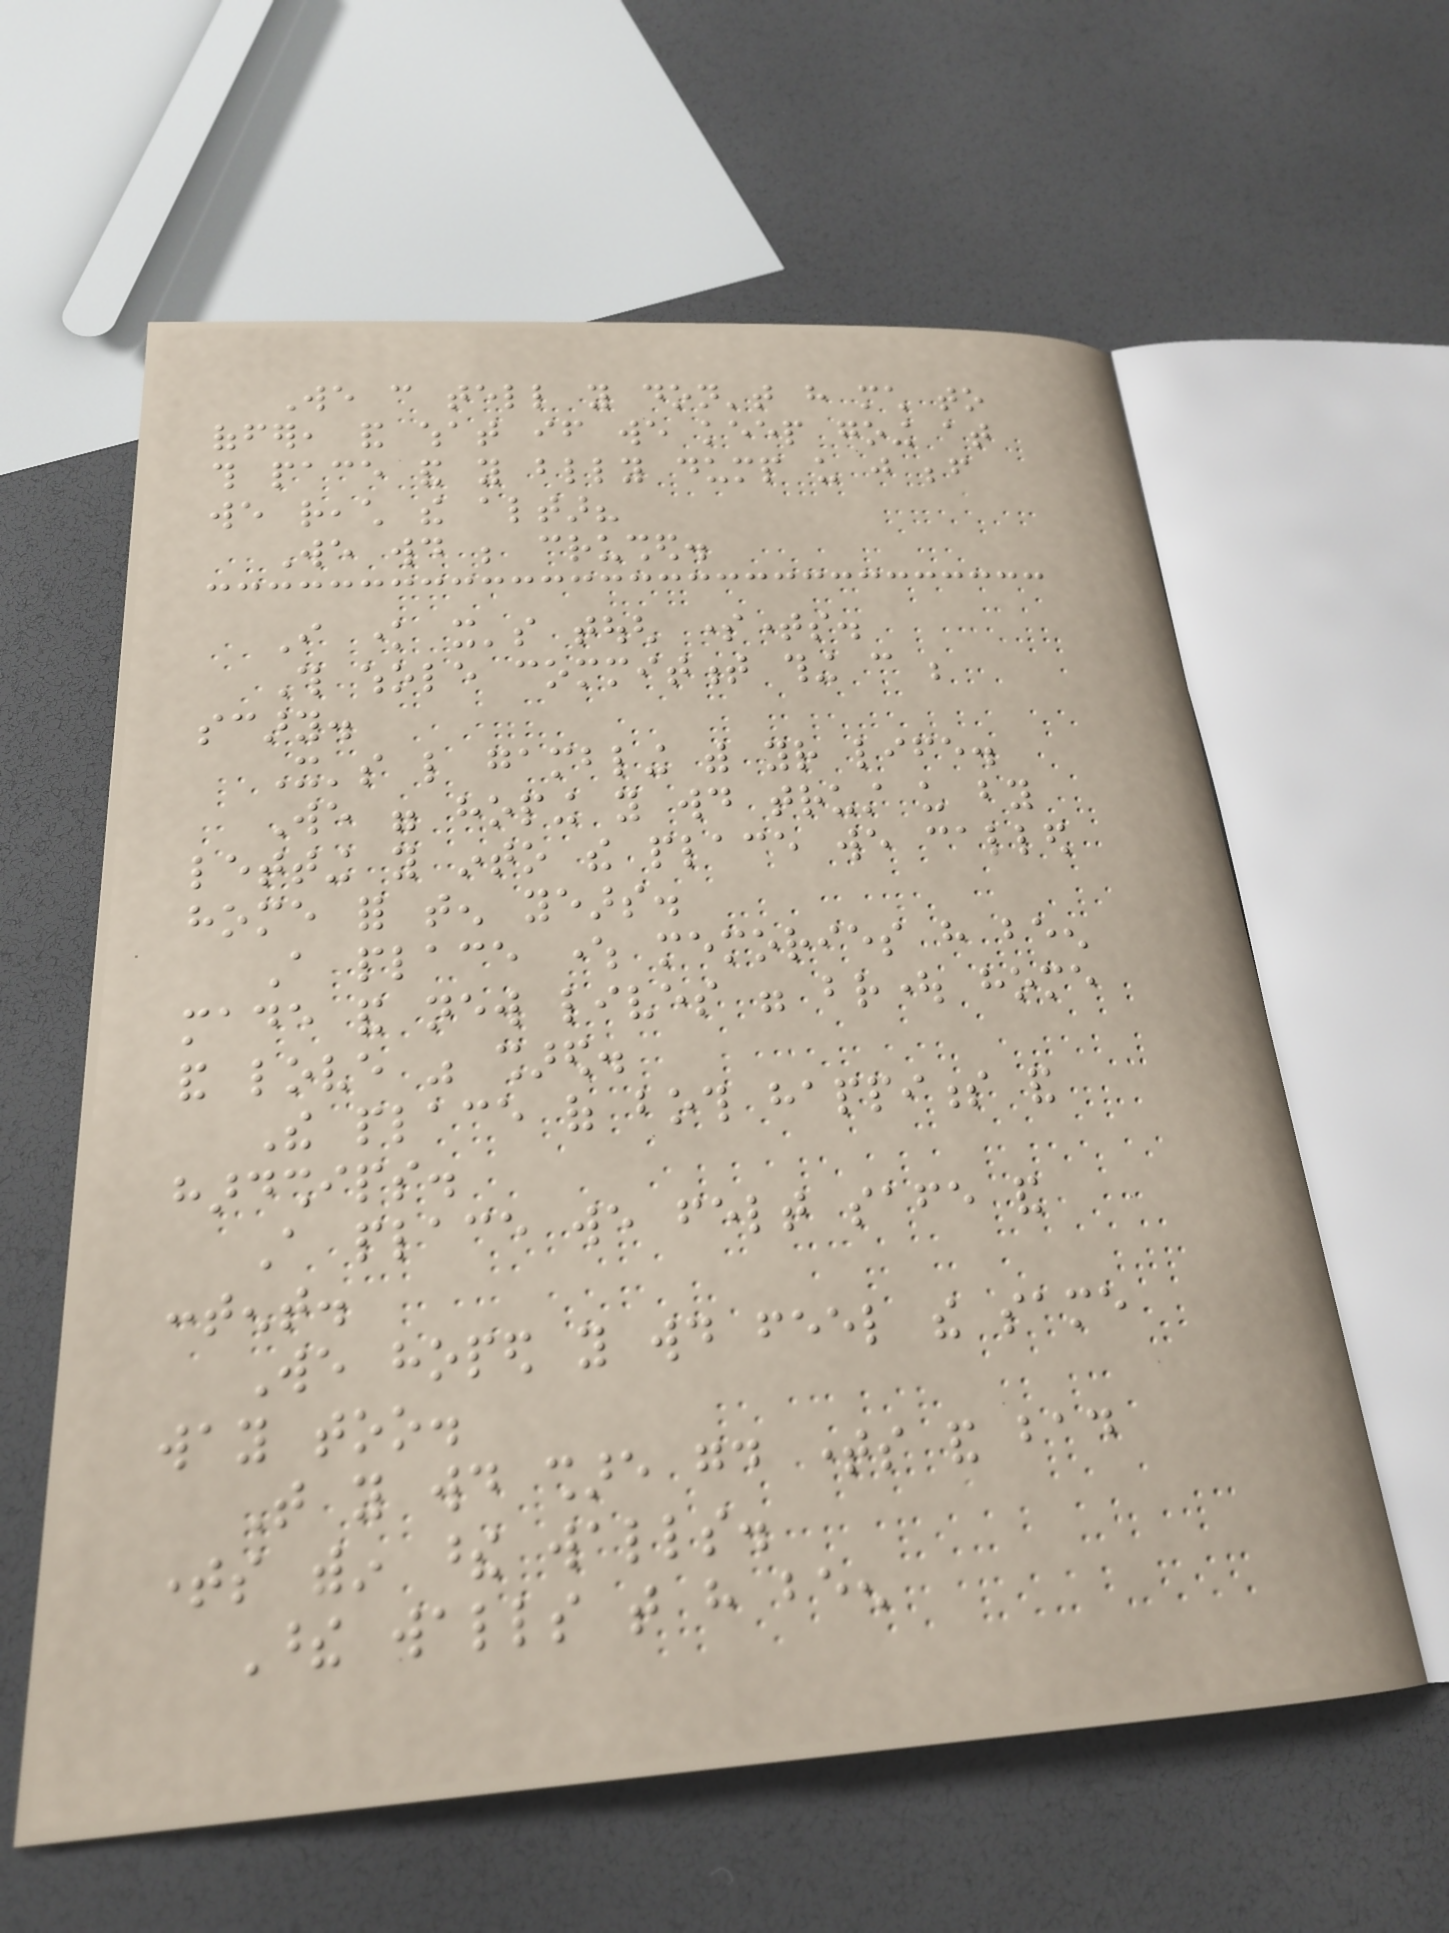We can tell you don't have much to
offer, and what if we keep going at
this pace and you blindly dump us just before
we reach the altar?
We would be crushed.
I know it's tough sometimes.
This whole commitment thing can be
scary.
It's like gambling with your life.
We were hoping you would trust us by
letting you into the place we called
home for ten years.
A place where memories have been
made and new lives were brought home
and love was shared.
The place of both happiness and
hardships.
A place we felt safe and
content.
We hoped you would feel the same
way too.
That you would share good times and bad
times within these walls.
These walls that have been
